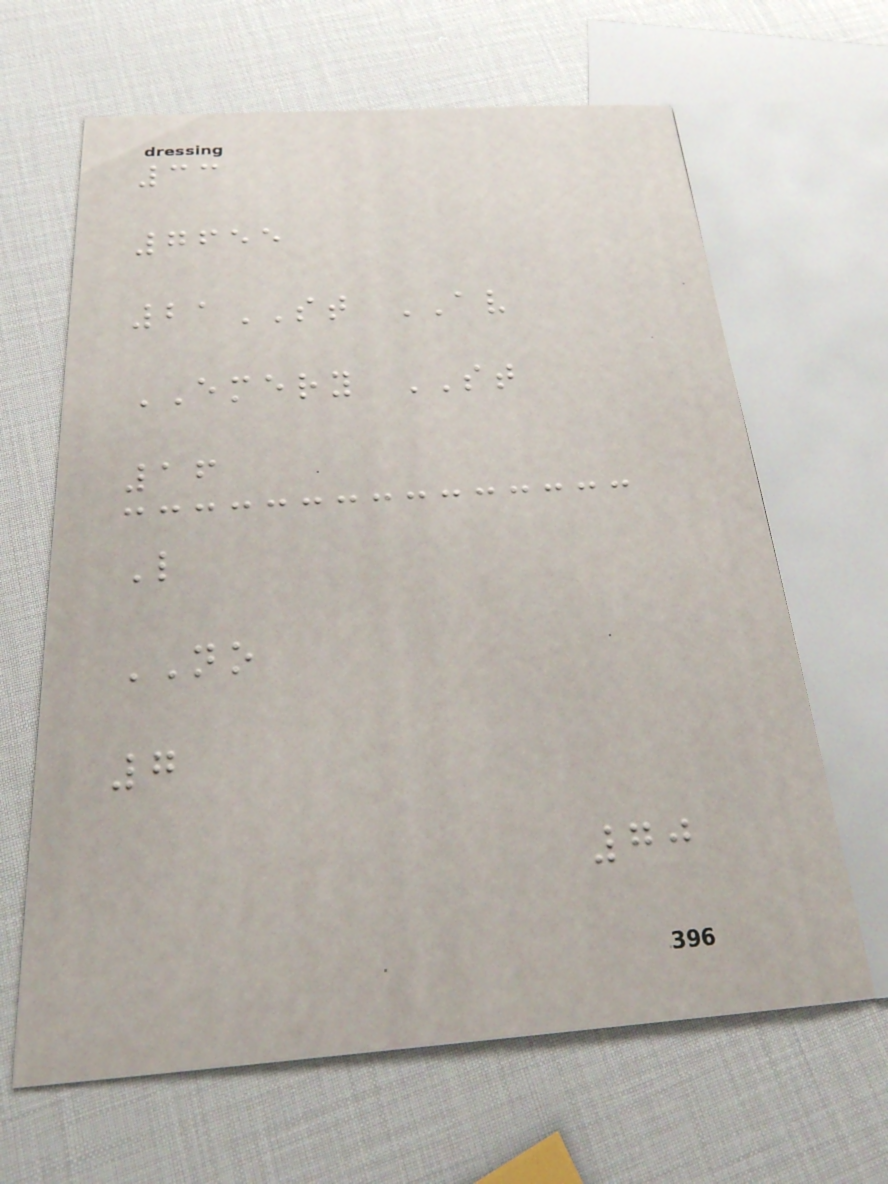33
7655
21ST AV
EMERY ST
16
L
NO
7
70
